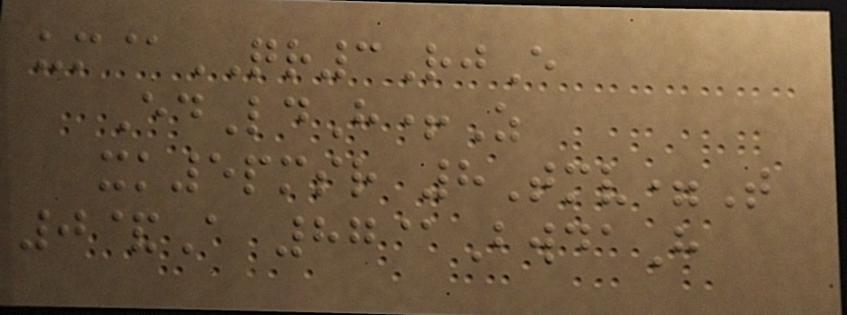um@QR3RjE
EdLdH+Z
xk5pmsr 8Tmv=T
0&A 87@BwdaH
